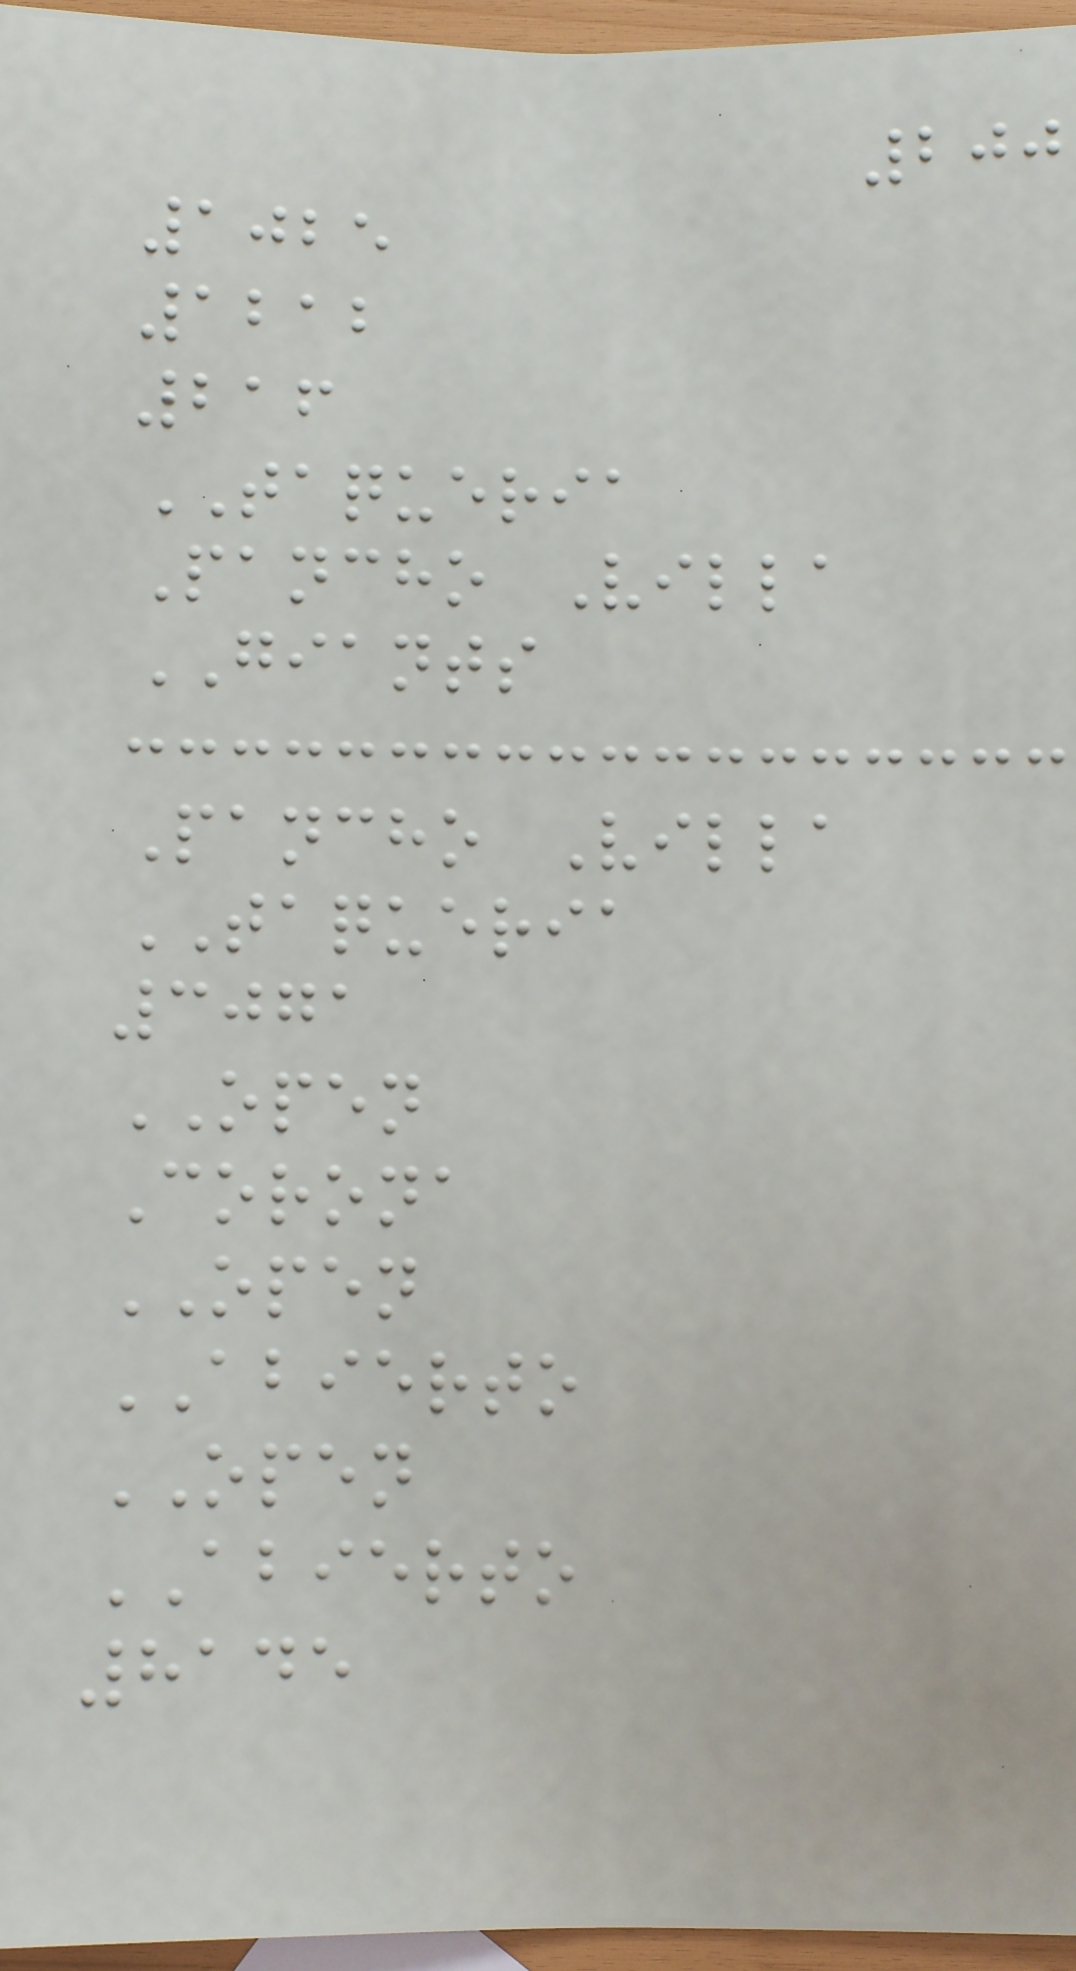200
1025
1212
216
TAQUERIA
Pancho Villa
GIANTS
Pancho Villa
TAQUERIA
3071
OPEN
Corona
OPEN
ABIERTO
OPEN
ABIERTO
8145
